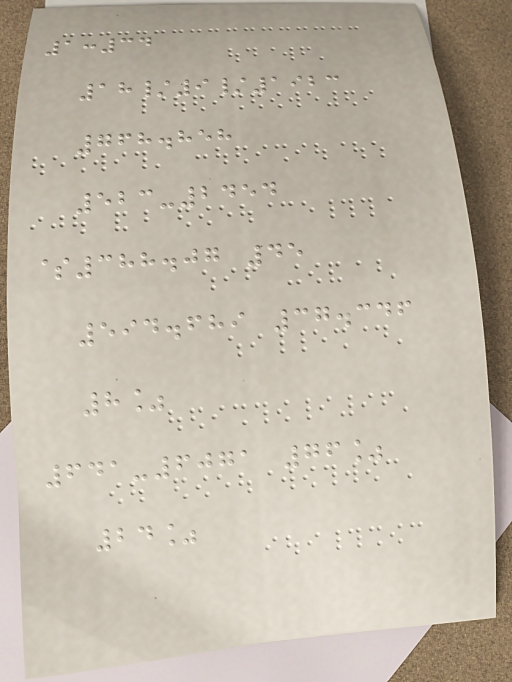1:34
18/9/1923
768.858
523-2454
$388.07 45
594.689 37.346
8%
641-6071 76%
24%
